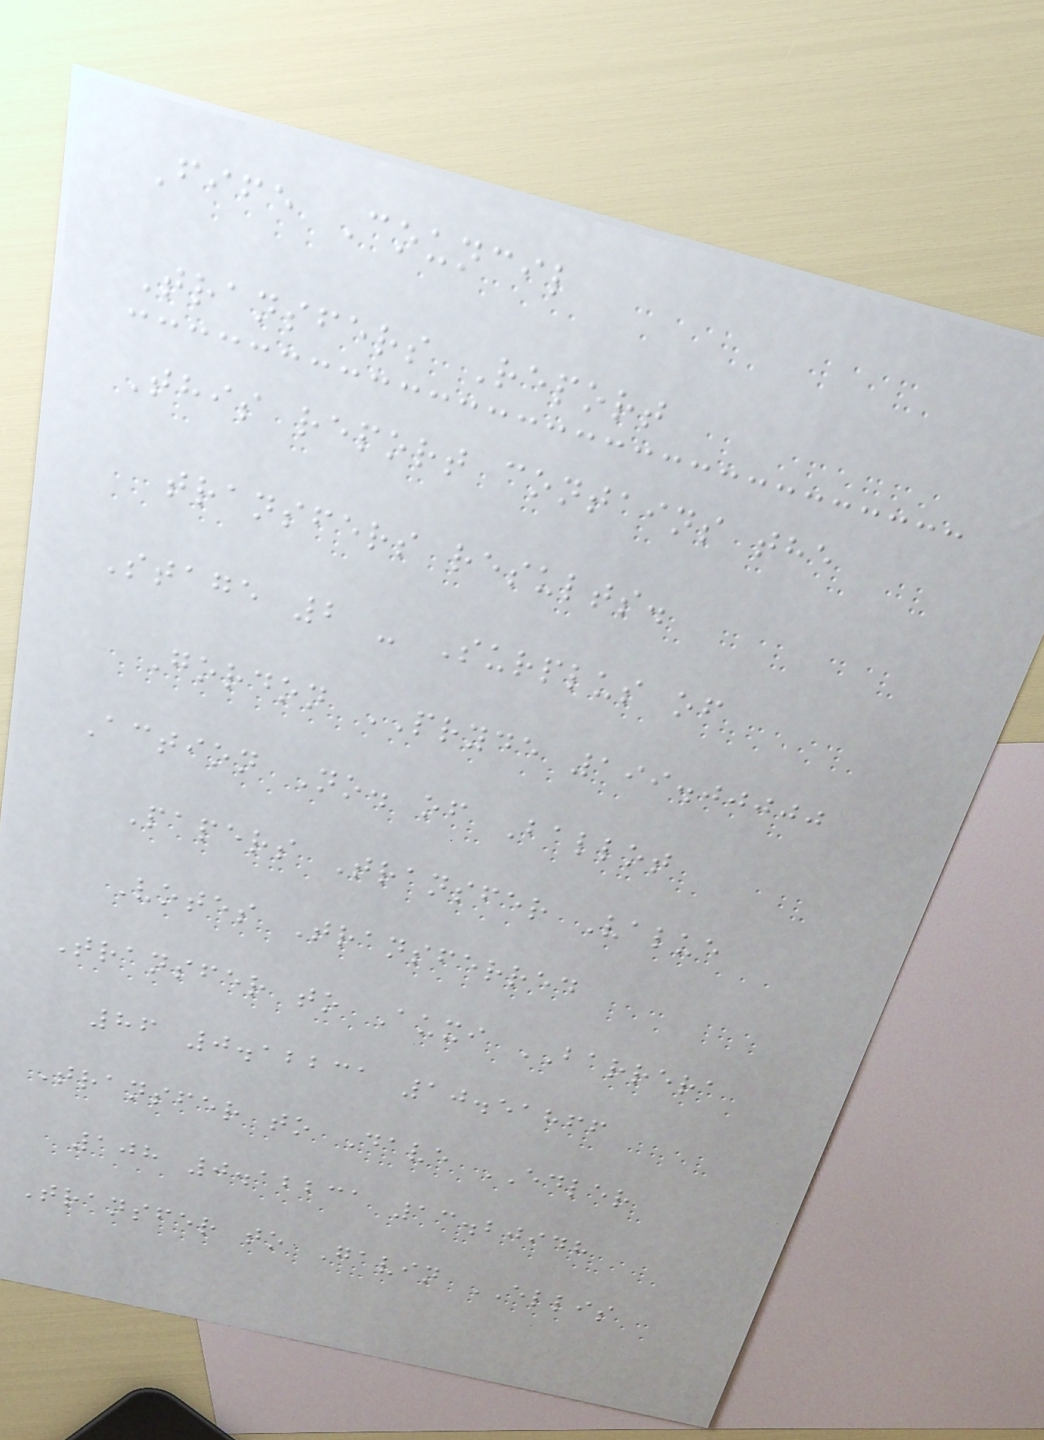Fife Council
Transfers Report
This report contains the
transfers results.
Stage 2 - Surplus of
Gordon PRYDE 199.00000
Action No. of Ballot
Papers Transfer Value
Votes Transferred
Transfer to Auxi BARRERA
86 0.12231 10.51866
Transfer to Dave EDLER
108 0.12231 13.20948
Transfer to Gavin ELLIS
